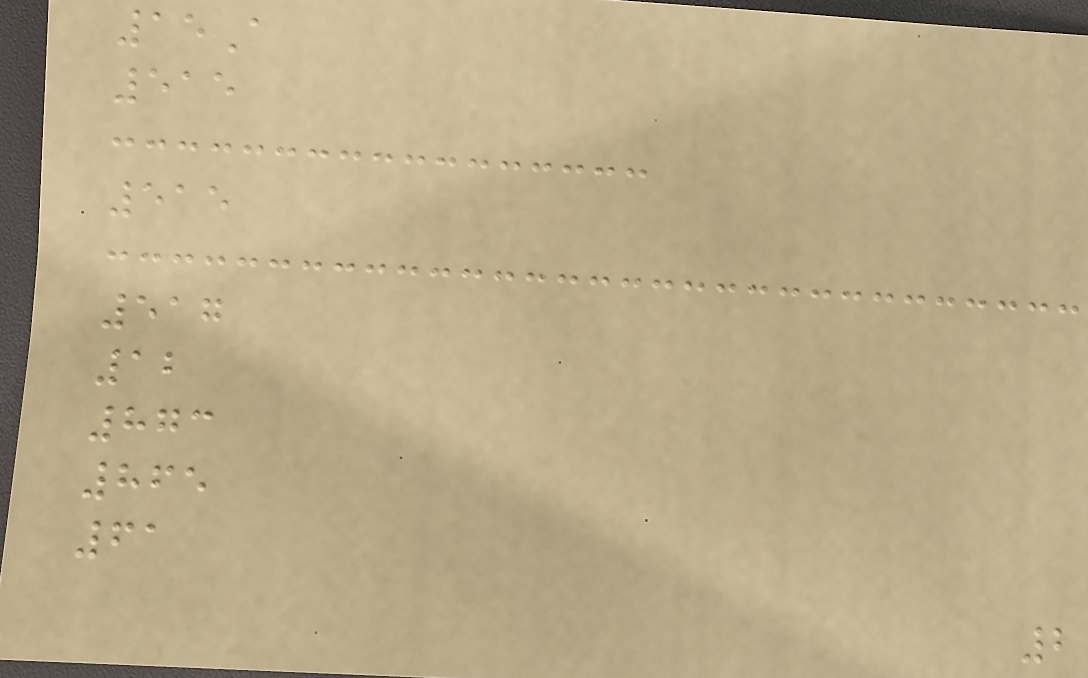15A
515
515
517
12
873
865
61
2
